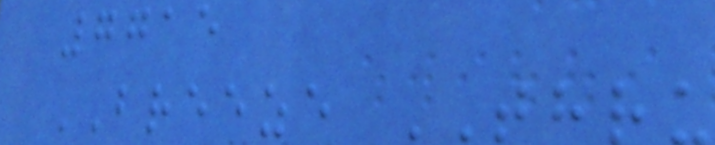7715
BREEZE THRU
